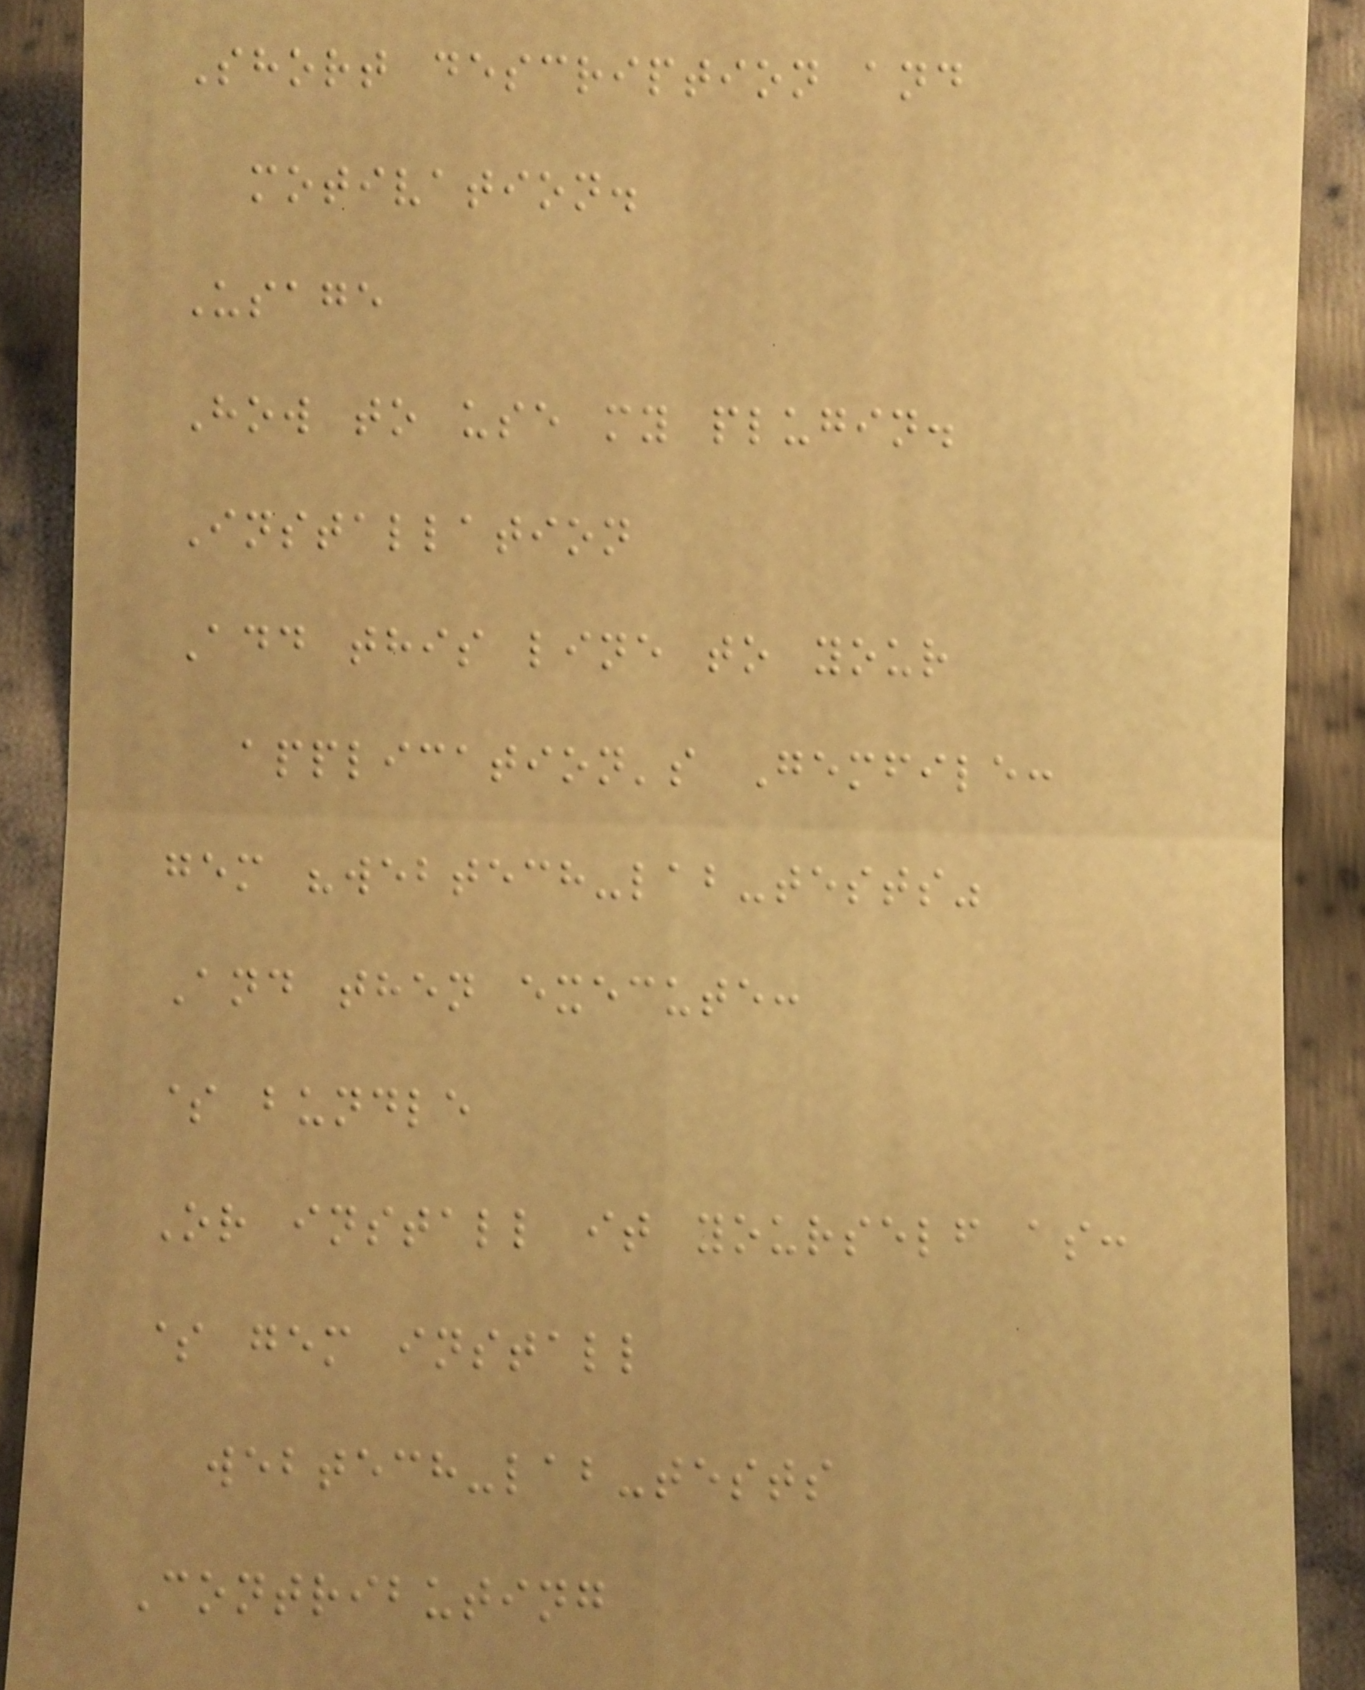Short description and
motivation.
Usage
How to use my plugin.
Installation
Add this line to your
application's Gemfile:
gem "webtech-lab-tests"
And then execute:
$ bundle
Or install it yourself as:
$ gem install
webtech-lab-tests
Contributing
